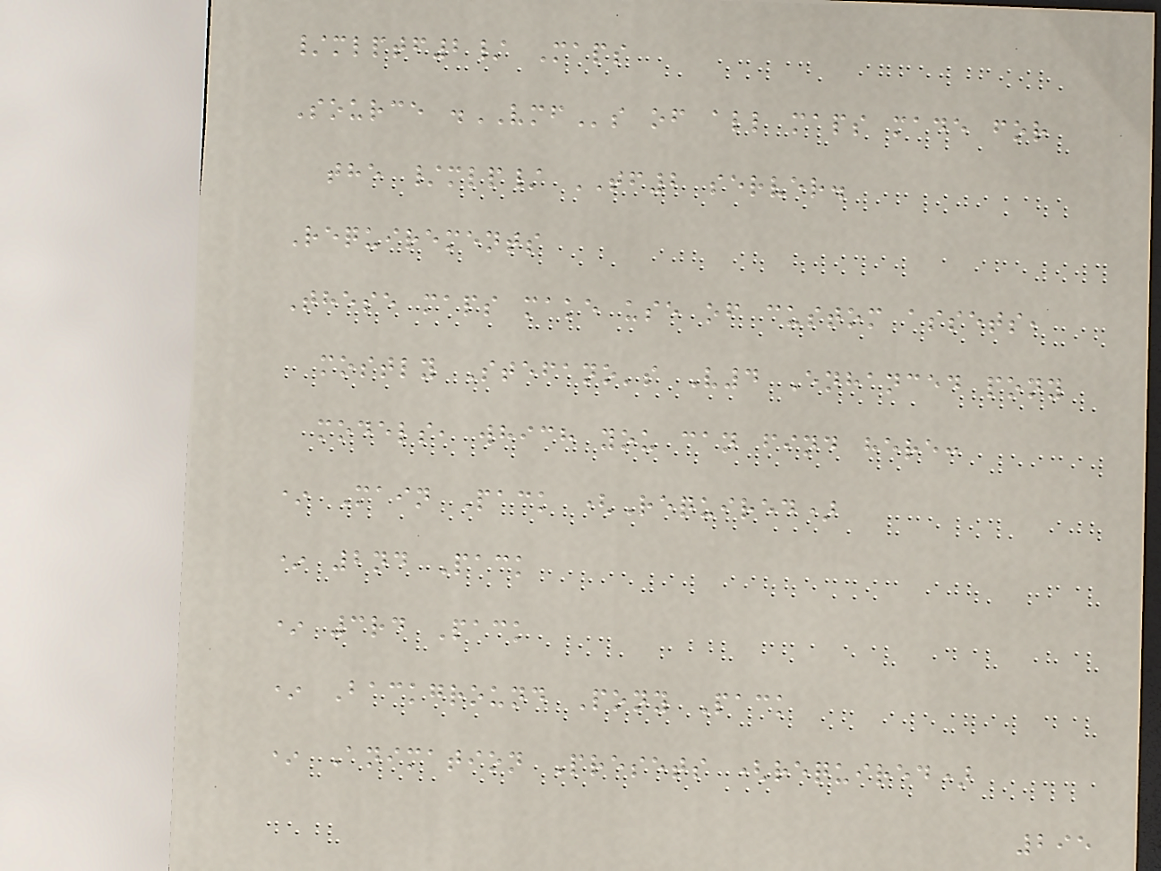/mlptf2/ Maps
Source .VMFs of all maps made for
the /mlp/ TF2 server.
Requirements
These maps make use of custom assets,
mostly Stefano's V4 Enhanced pony
models, which you can find here:
* Main Pack (Required)
* 2nd Pack
* 3rd Pack
* Background Pony Pack
* Animation Presets (required)
295
